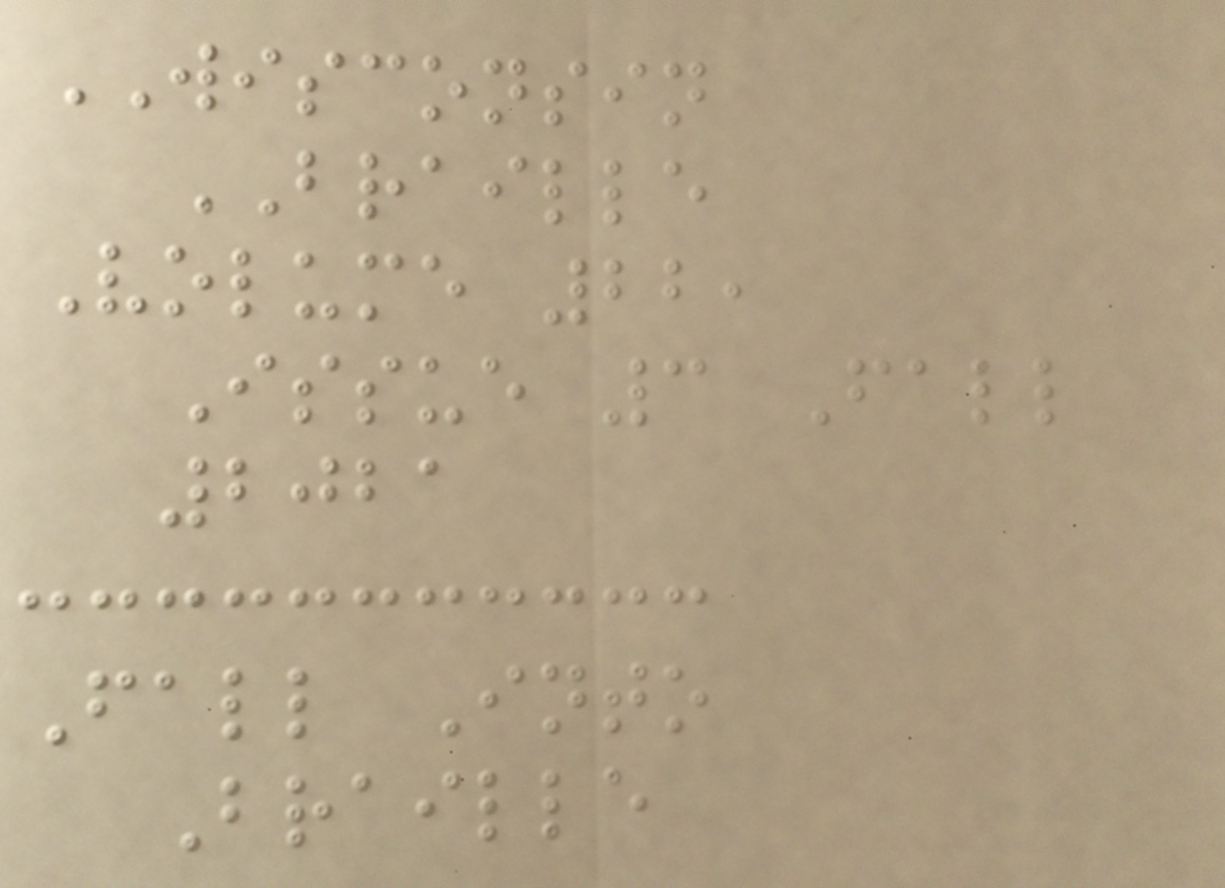WISCONSIN
BRAILLE
Volume 22,
Issue 3 Fall
2021
Fall Into
Braille
